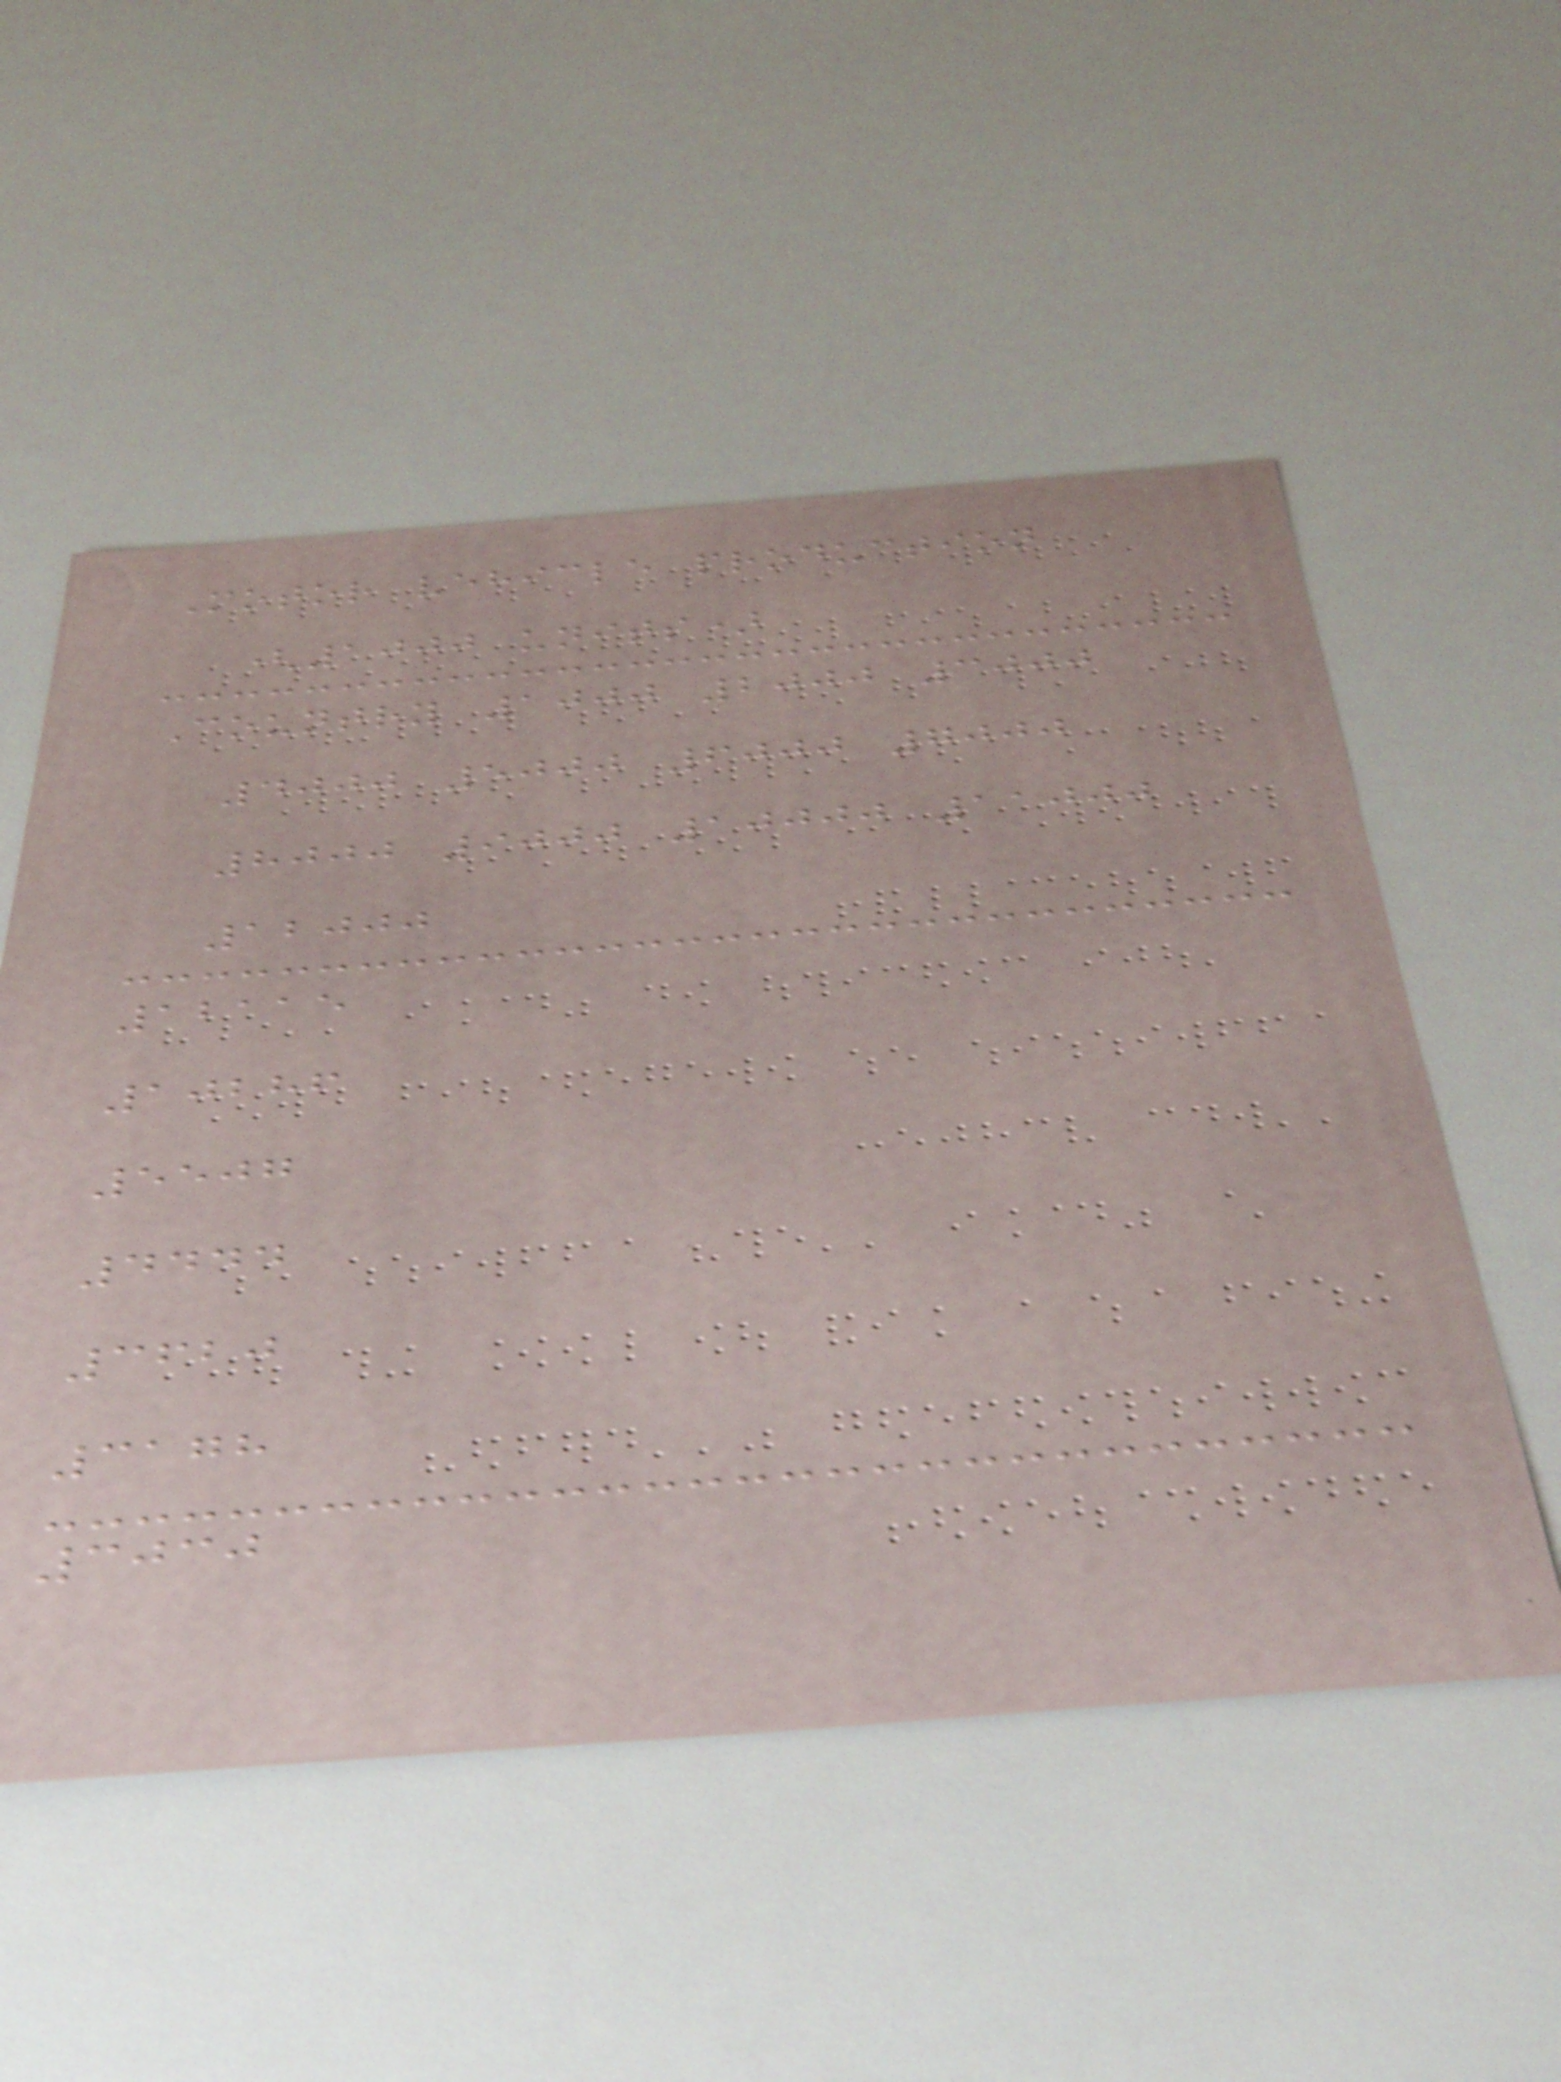Motor vehicle production
(1000 units)
Country 1000 2000 3000
4000 5000 6000 7000
8000 9000 10000 11000
12000
12115
10286
5507
4444
3620
3178
3030
